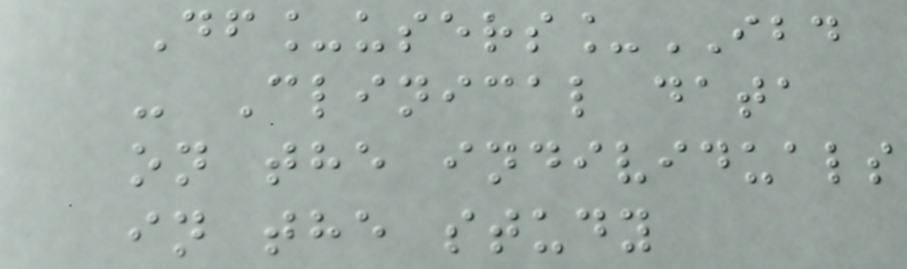Df_users_IBD
- Clinical data
on the individuals
in the study
